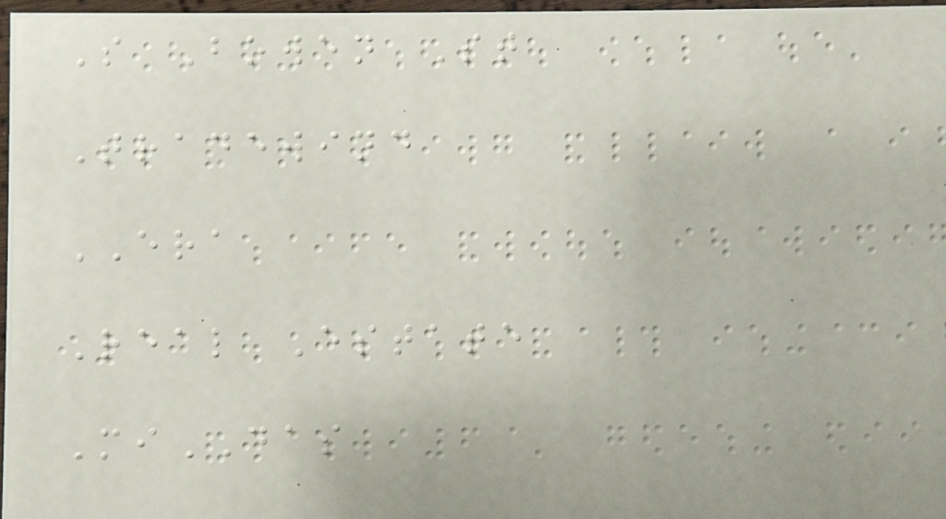S Bowen St
Tradewind
ERA
Real Estate
MiDAS
